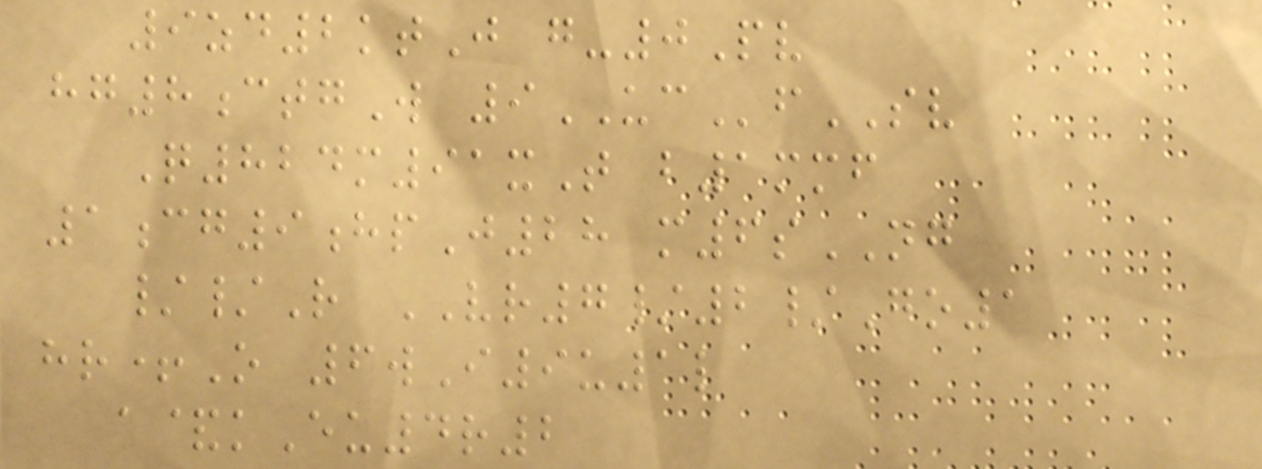9zd2ktJ g-0Pv
hg8ctgW 9UCfSV
Q824m91xT b1mmf
1cg9hpJ28 m6sNG
//R VR7/2/Go1
hr+O 6wI9u1l
a&kEu4r2
